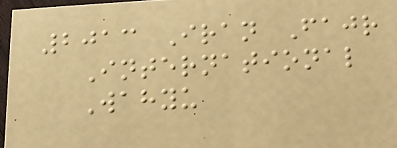2013 Iran Fajr
International
Wahyu
